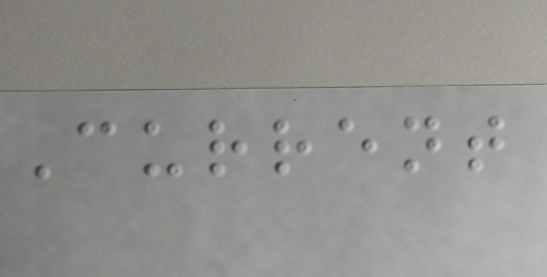Current
